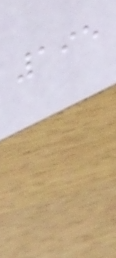195
